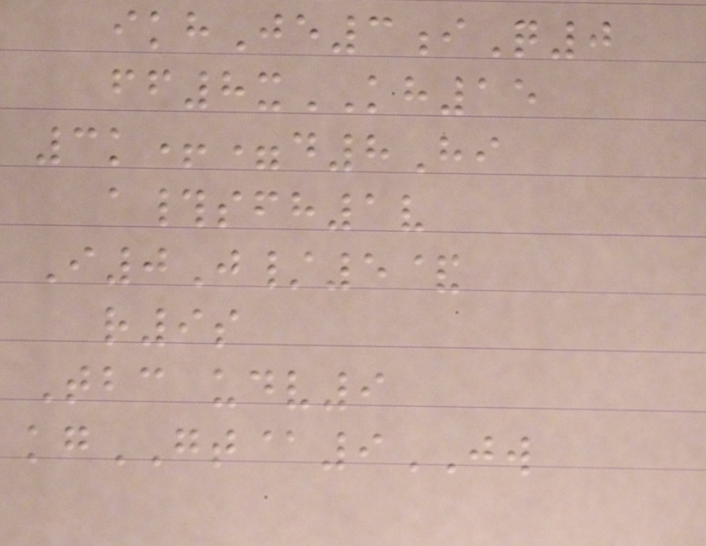ikhJe3iQ0
ff8xKH15
3k+=d8Hi
a#sfh1v
I0J/5&
r9s
Tbc udv9
kgGT@9JW
